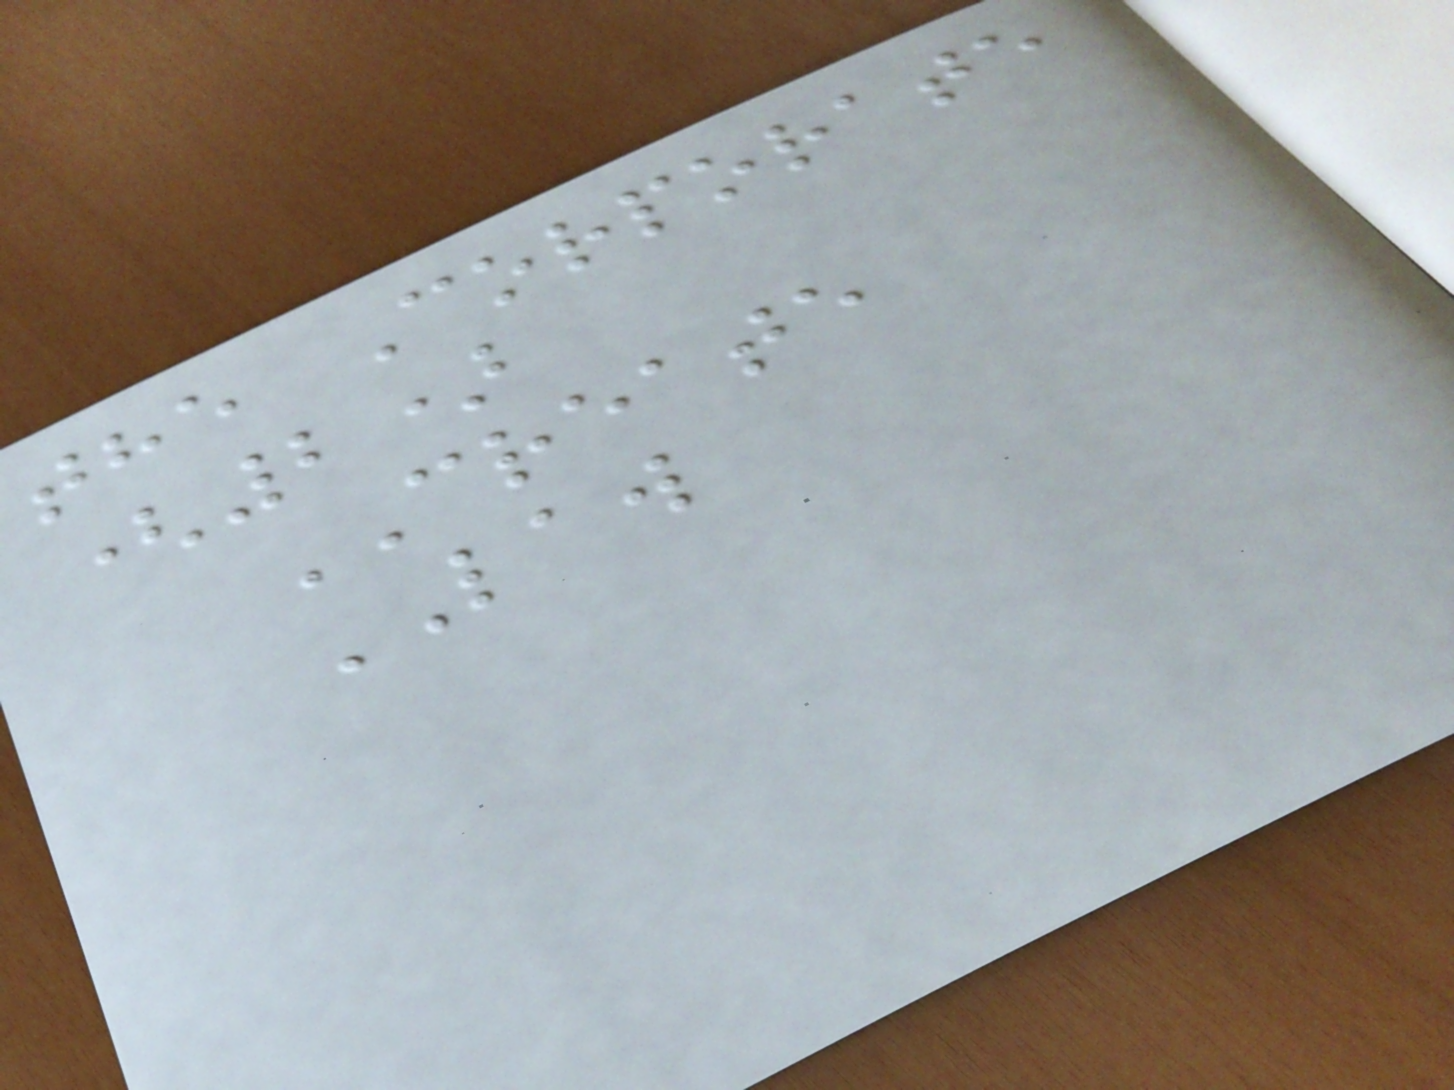the Corporate
(2)
CREATE
LAW
